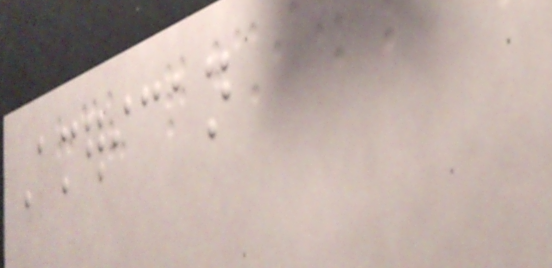American
